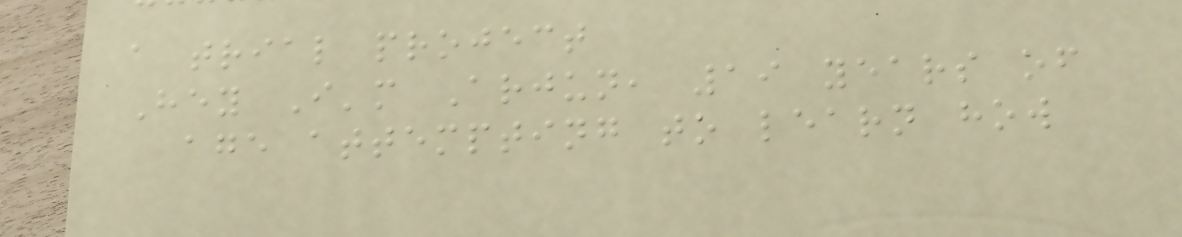a trial project
Hey I'm Arjun, 19 years of
age attempting to learn how
